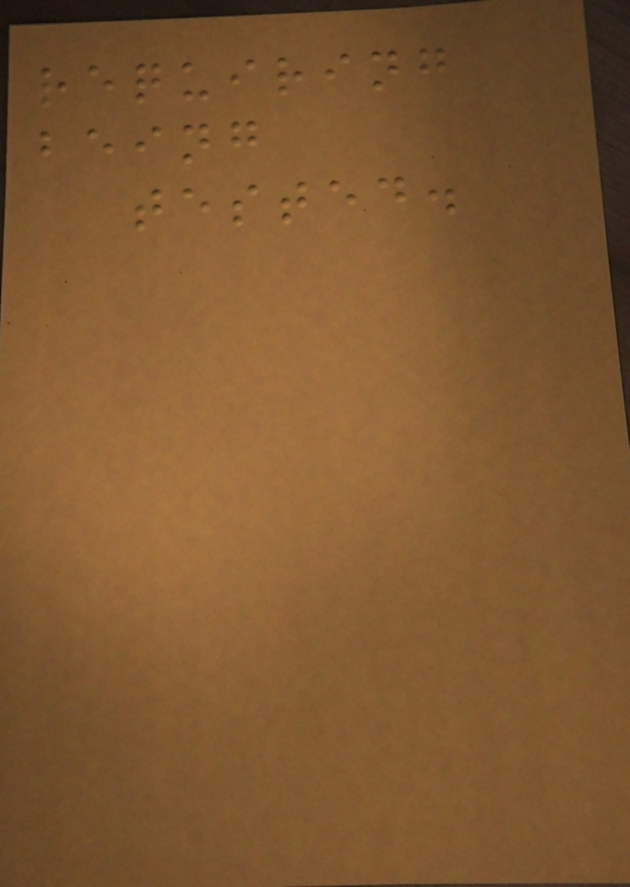requiring
being
tested.
